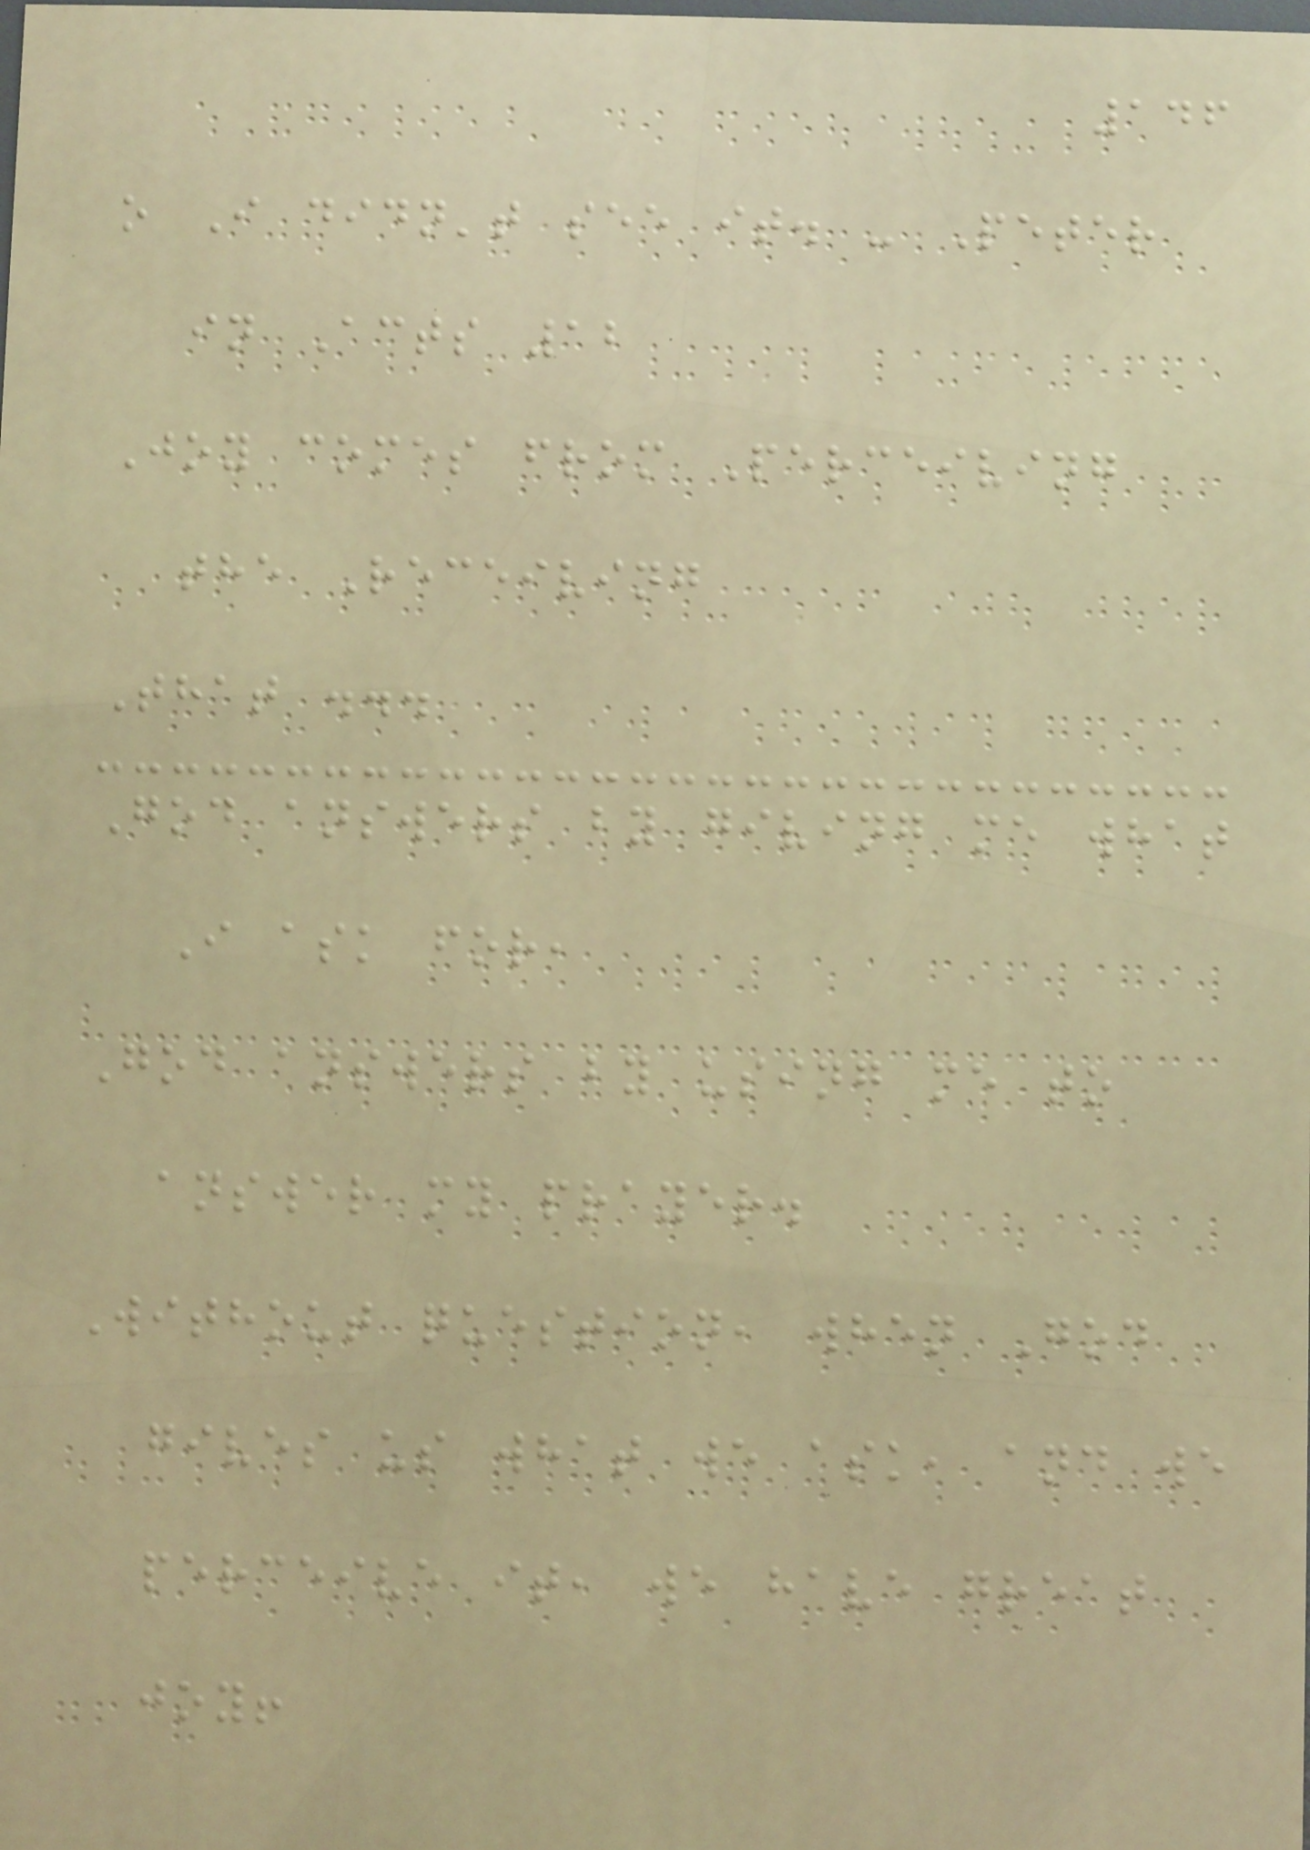146
o I didn't see it. - Peter
in Acts 12
Joy comes from Perceiving
the Receiving
That ...
God answers by giving me what
I ask for,
God answers by using me to
answer my prayer.
Without question, when God
gives us what we ask, and we
perceive it, we have great
joy!
